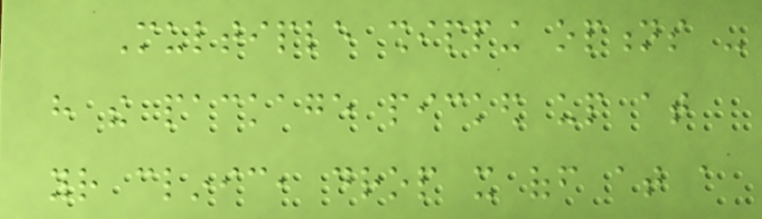Multiple shipping options -
have the package picked up at
your clinic, drop it off at a
